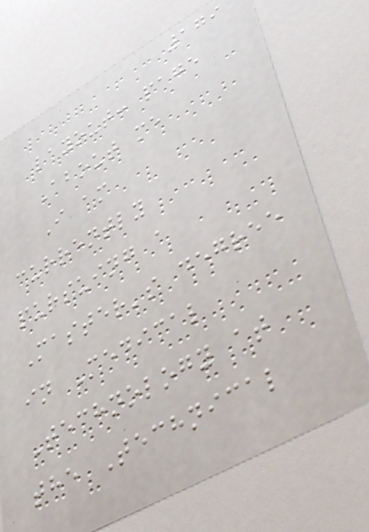179
layout: page
About me
I am
currently
pursuing a
Master's degree
in Medical
Technology at
the Technical
